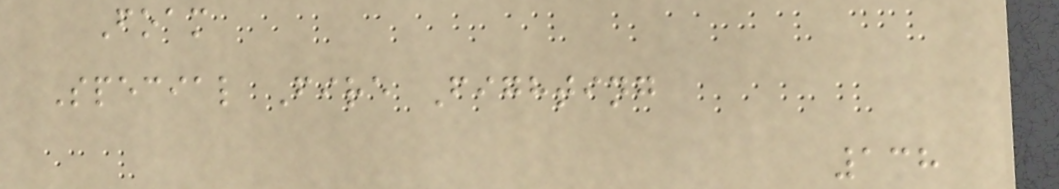Foam
Special Fire Fighting
138
